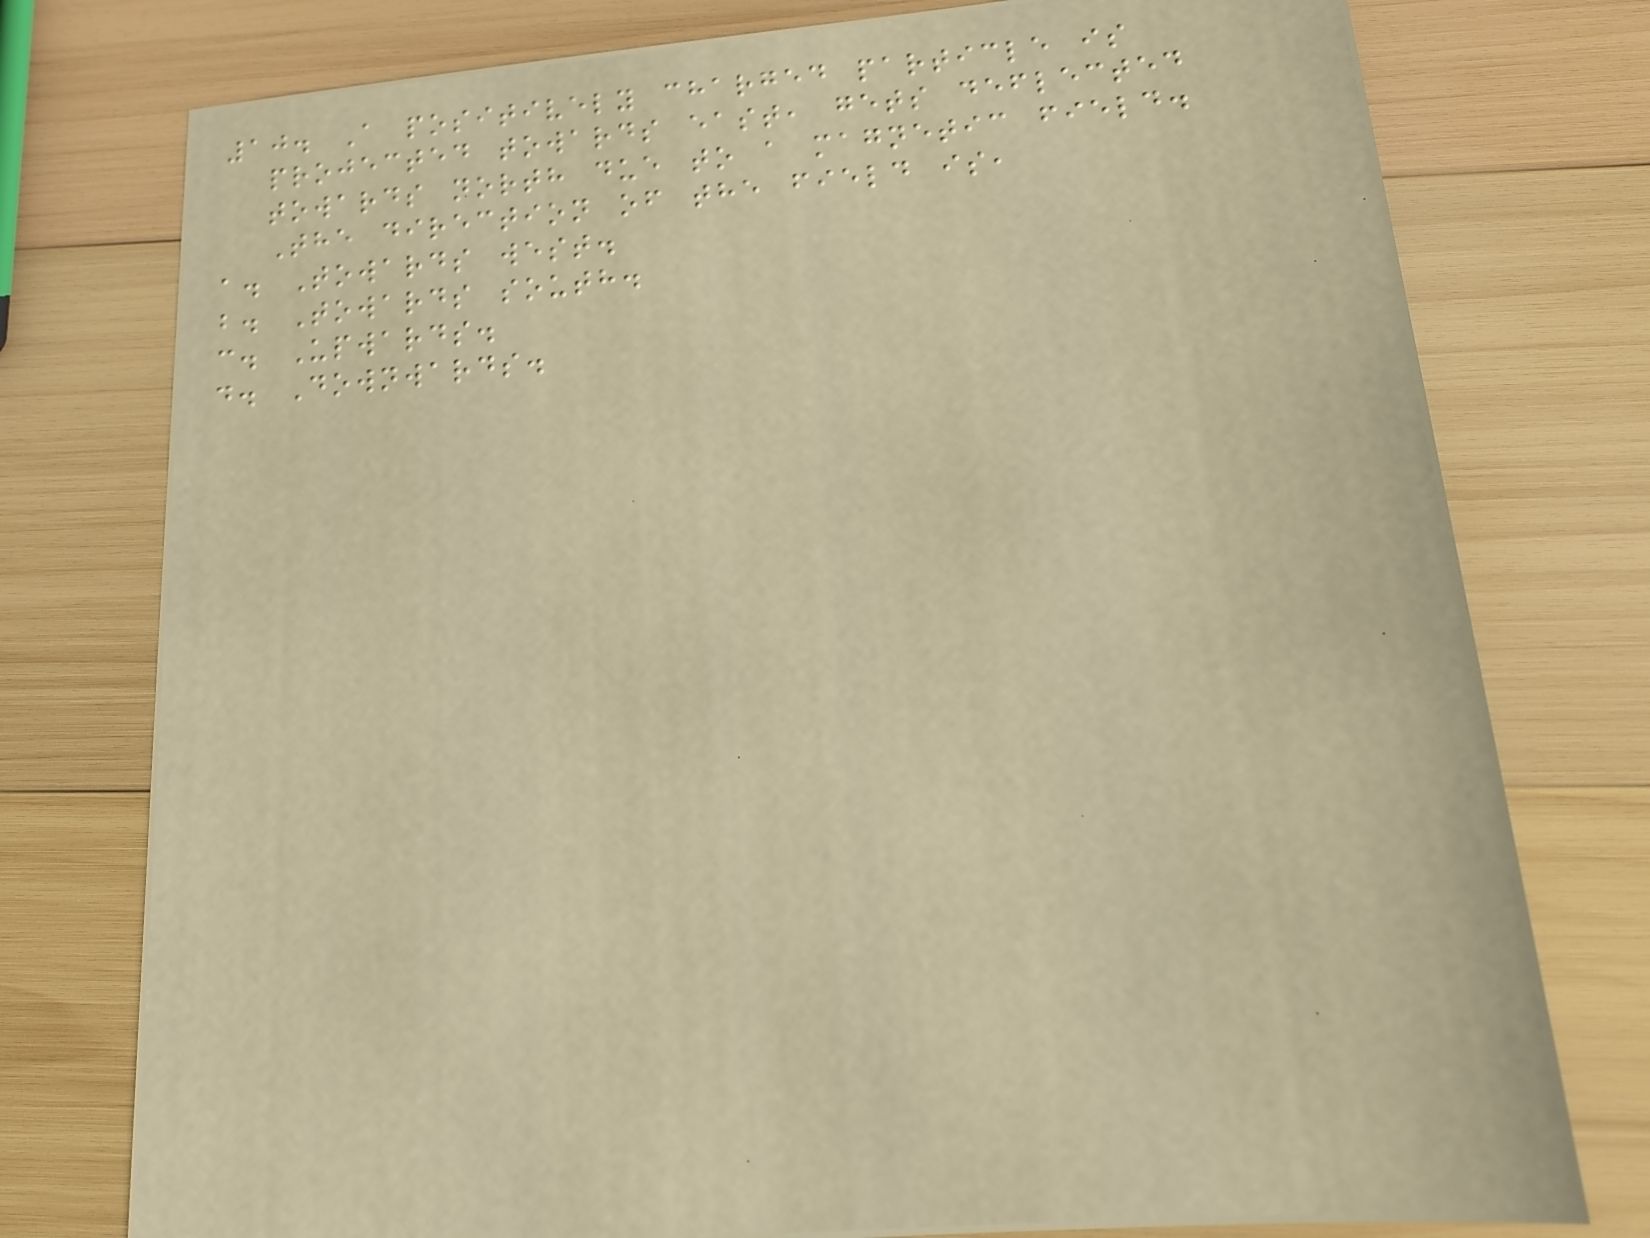10. A positively charged particle is
projected towards east, gets deflected
towards north due to a magnetic field.
The direction of the field is,
a. Towards west.
b. Towards south.
c. Upwards.
d. Downwards.
